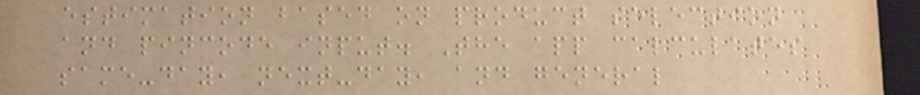estimation based on product selection
and pincode input. The app calculates
same-day, next-day, and general
